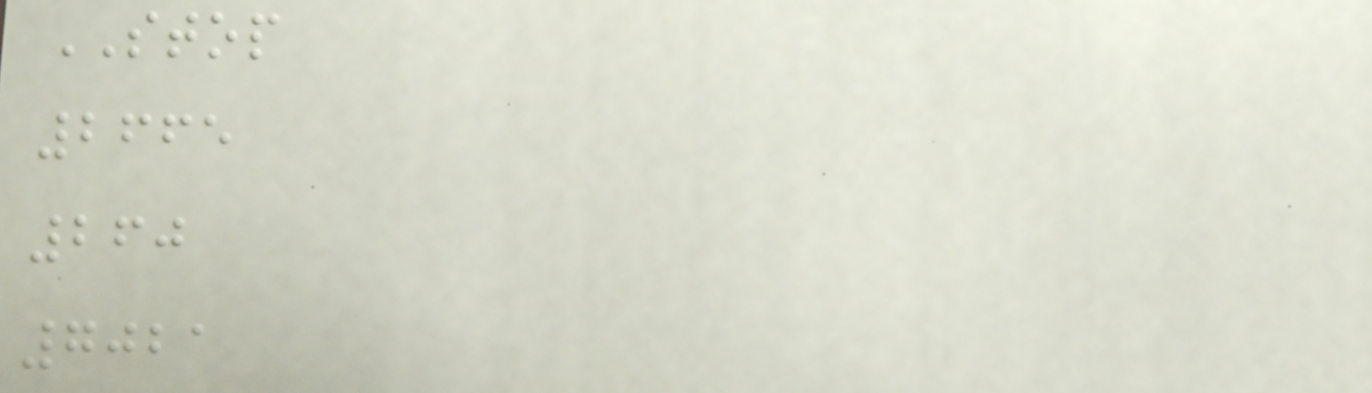STOP
2665
260
7021
